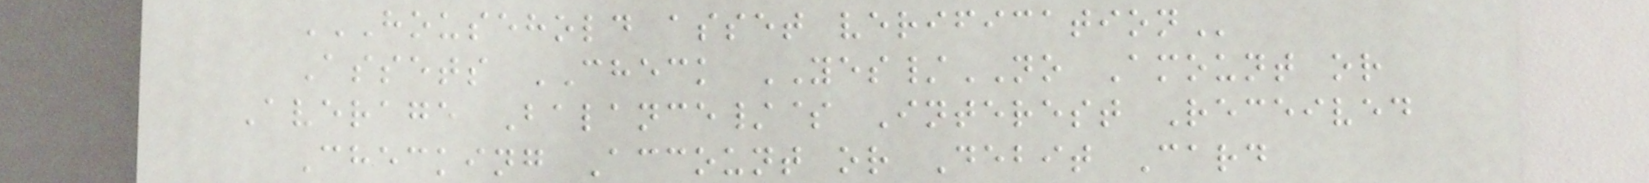HOUSEHOLD ASSET VERIFICATION
Assets CHECK YES/NO Amount or
Average Balance/$ Interest Received
Checking Account or Debit Card
